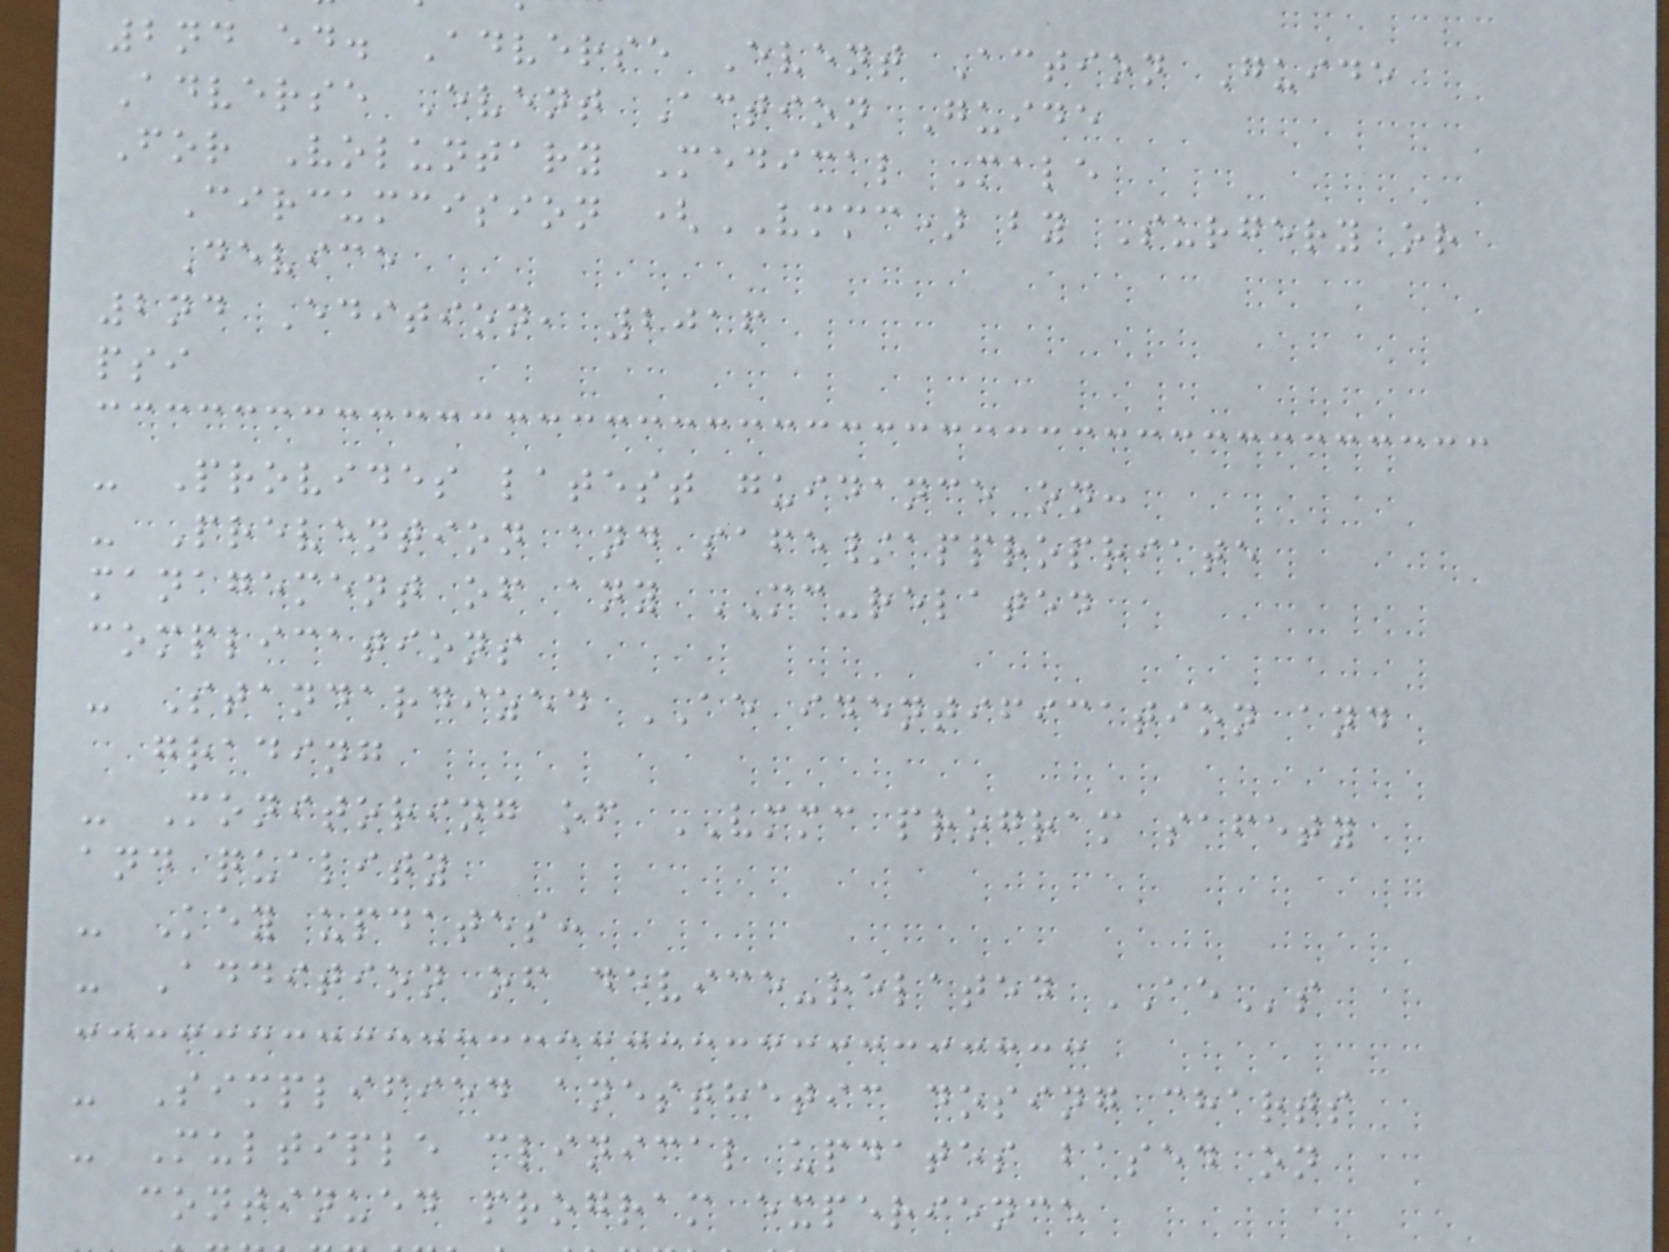2nd ed. Adverse Event Action Guide
Adverse Event Action Guide
For Voluntary Medical Male
Circumcision (VMMC) by Surgery or
Device
2nd Edition, 2016
psi
- Provides latest guidance on:
- Prevention and safe/appropriate
management of any MC-related
complications
- Standardized AE identification and
grading
- Monitoring of VMMC program safety
and quality
- Key updates:
- Addition of device-related AEs
- Simplified anesthetic dosing charts
- Multiple clinical updates based on
continued program experience
